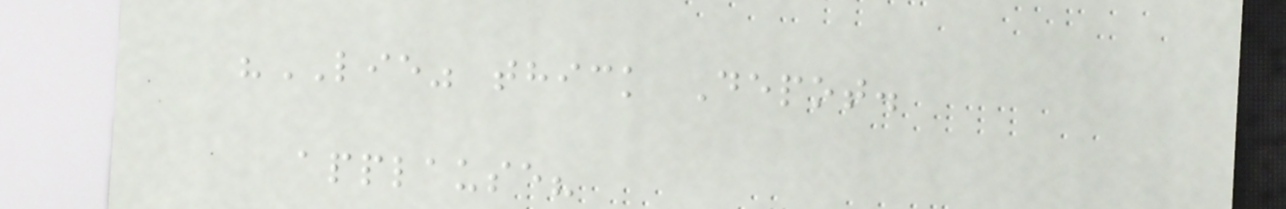"LIE" thick Depot.
applause?
